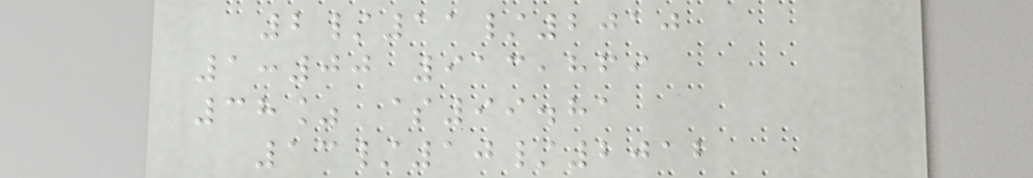2/11/2010
1:00 913,869
38% $99.81
13/10/2012
